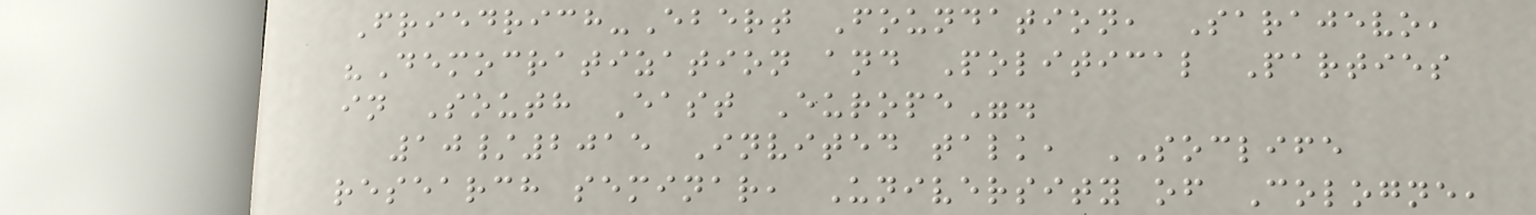Friedrich-Ebert Foundation, Sarajevo,
"Democratization and Political Parties
in South East Europe".
10/2015 Invited talk, SOCLIFE
research seminar, University of Cologne,
